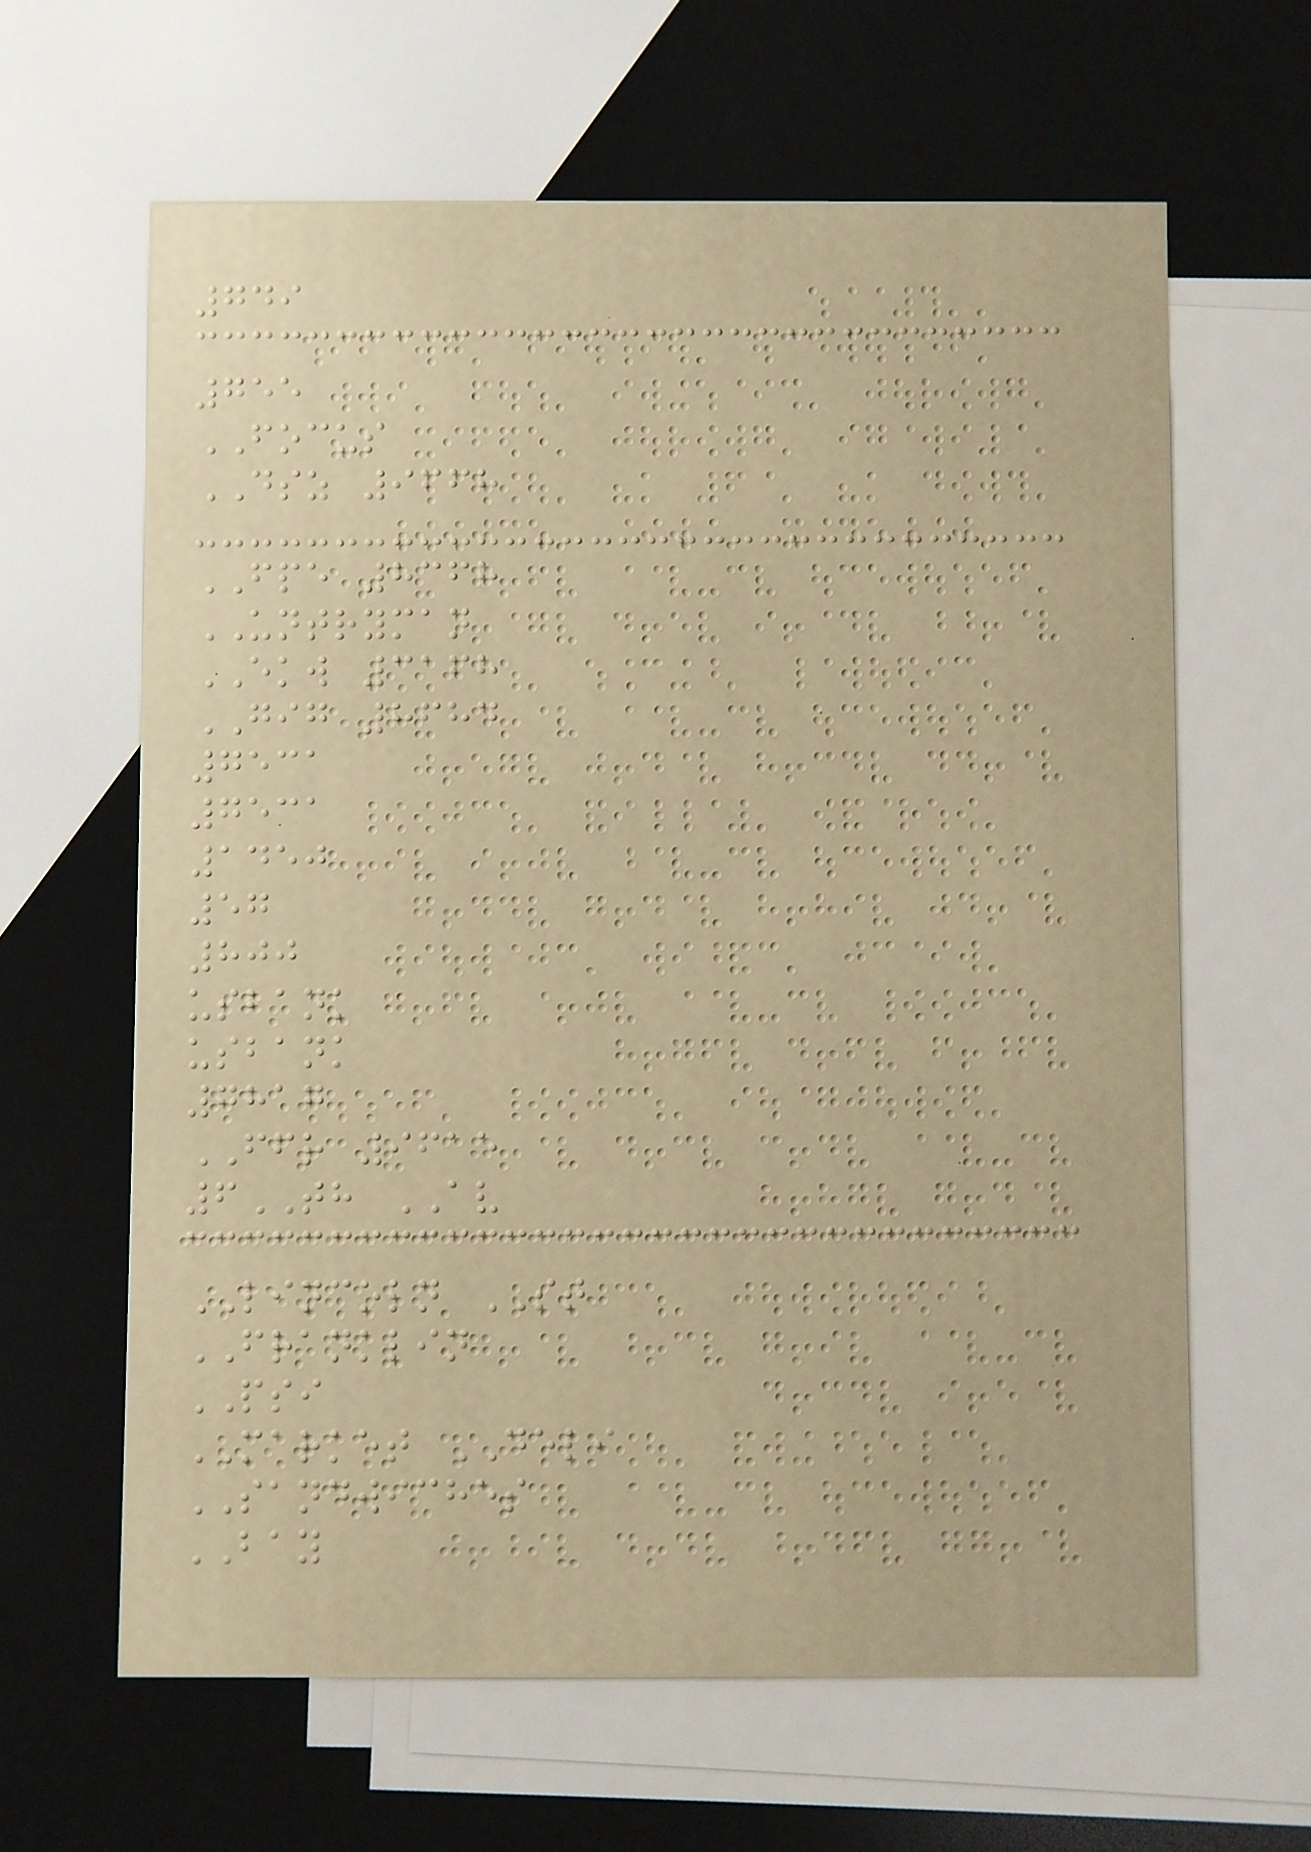749
755
FOCUS
DSZ 9668
FPE 8368
UNTRYMAN
EKW 3168
GIG 8684
7531
7531
1450
57
800
usbank
usbank
7817
FFR 9615
6TH AV
LINCOLN ST
FRANKLIN
PSI
MARKET DELI
SANDWICHES
BAY
